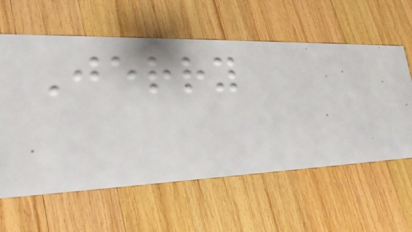Jerry
